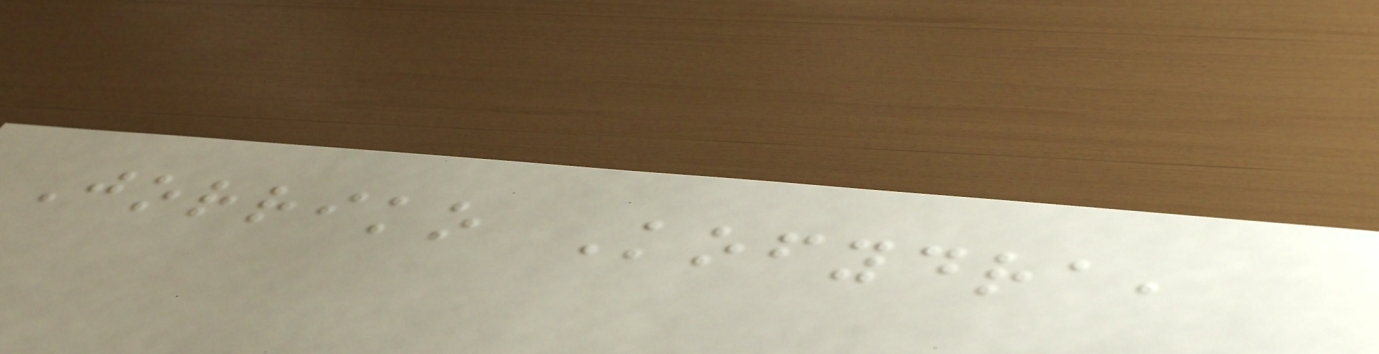Jorriko Kofydra,
